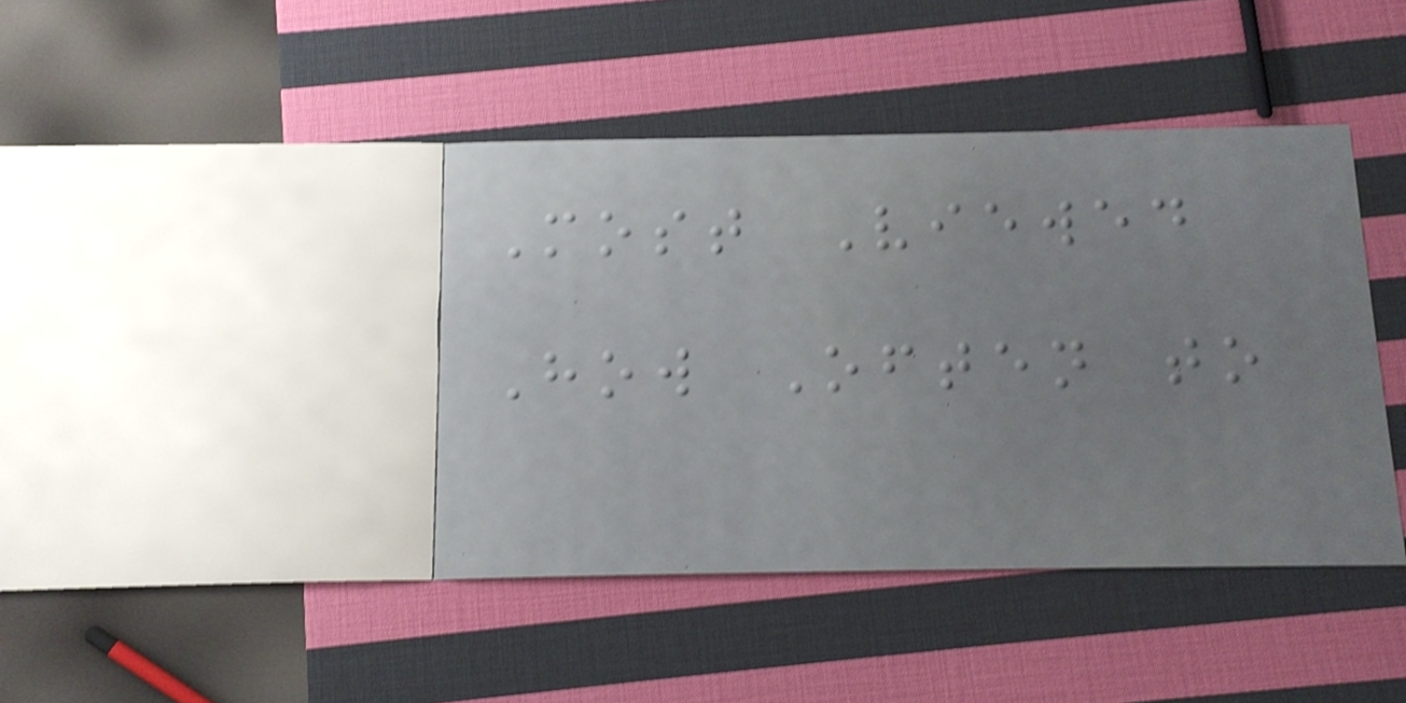Most Viewed
How Often to
